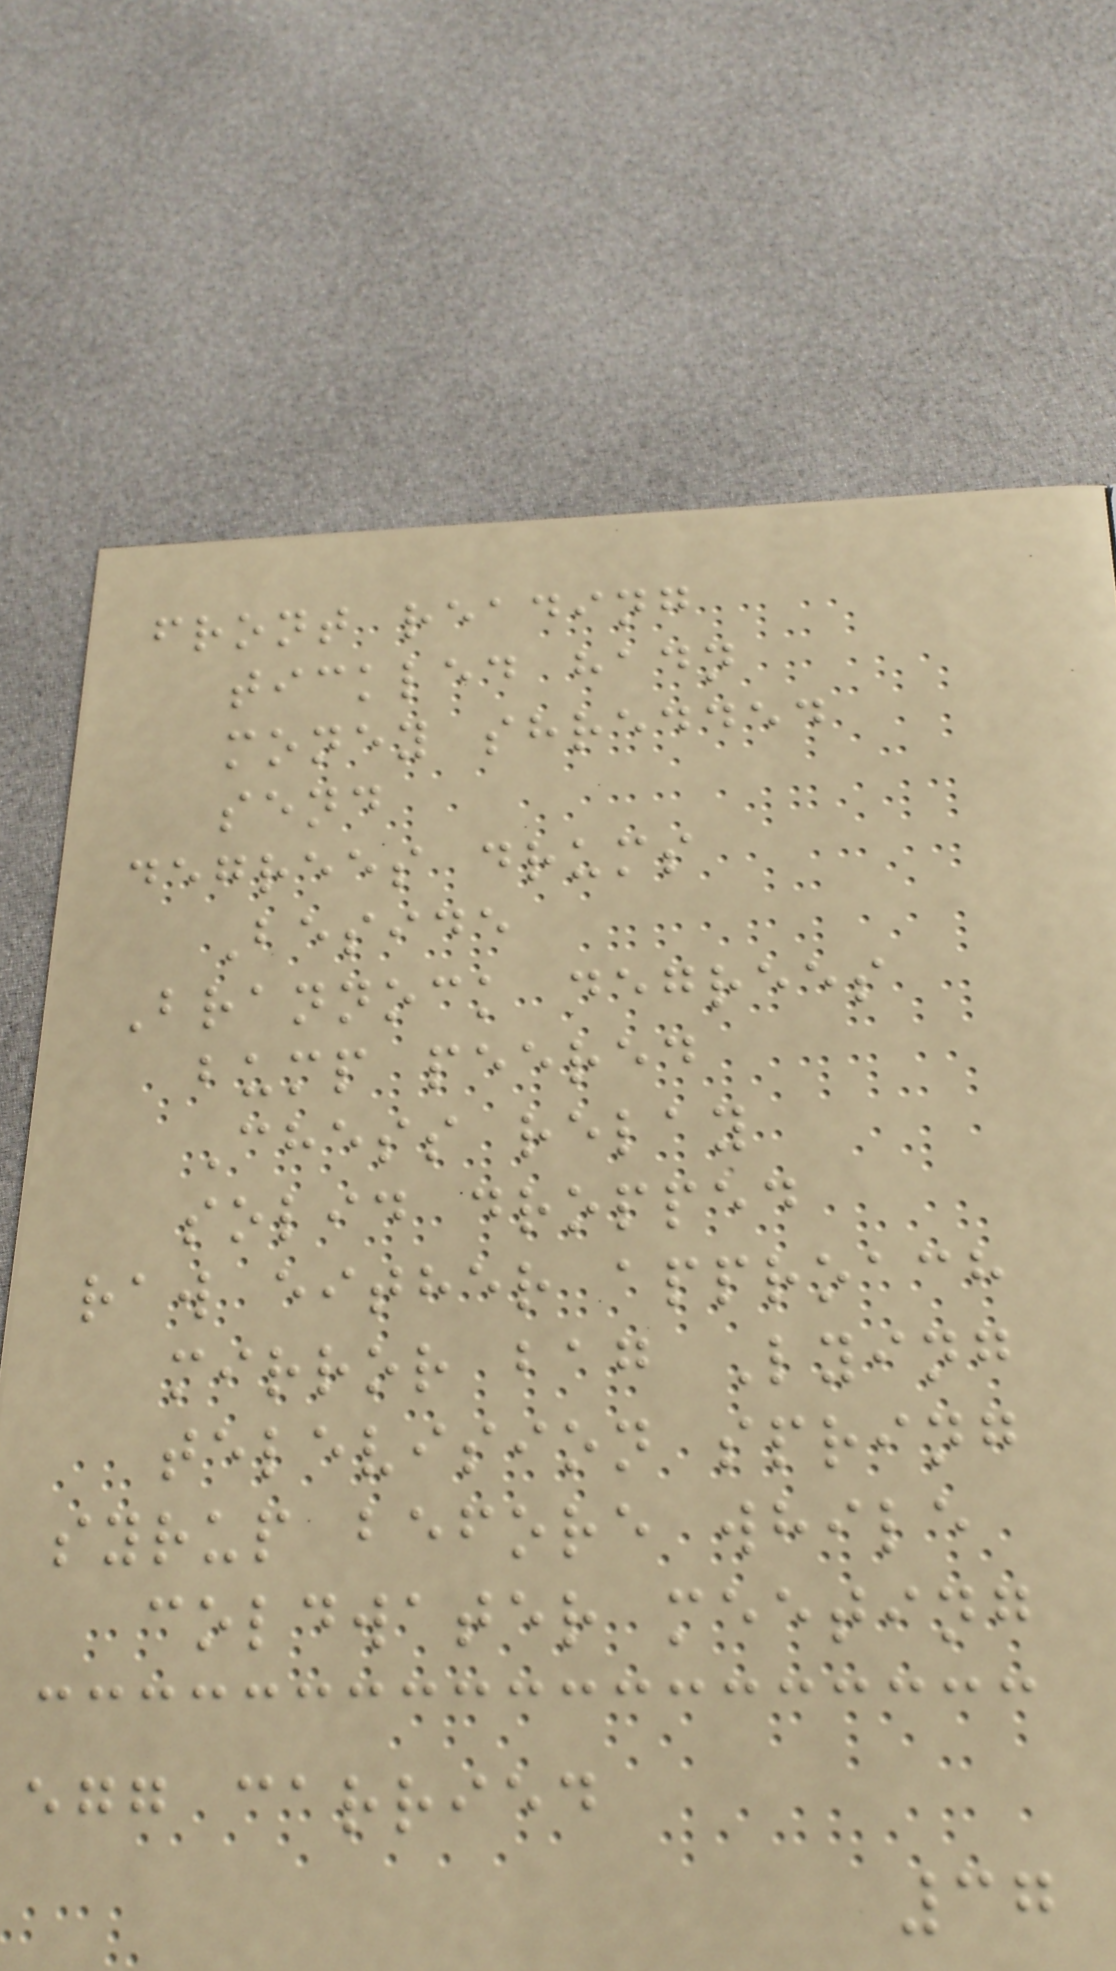front reading
tickled hadn
money shredded
send
degrees drums
Beside
Brannock degrees
bump peered
Chess relay
solid dropped
raw either approach
mirror bag Lying
television spring
syrup before while
coldwater meeting
egg carried
37
